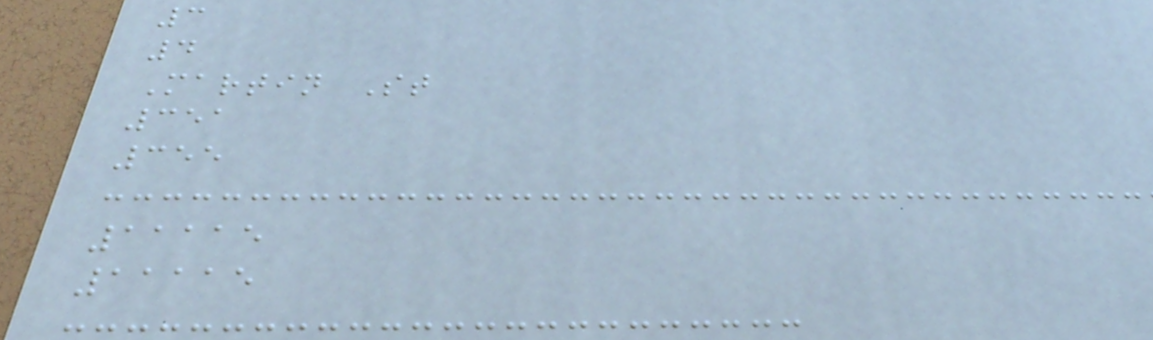3
4
Martin St
351
355
11115
11115
